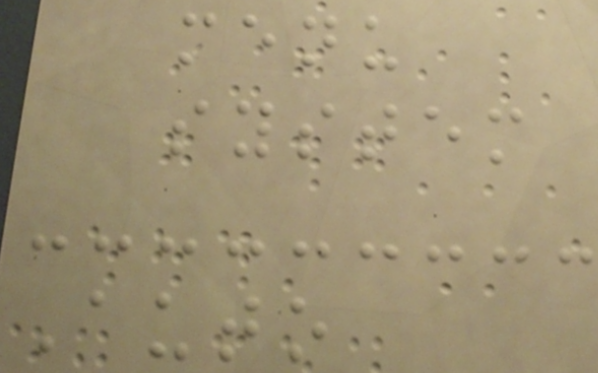menu
system
Auto
